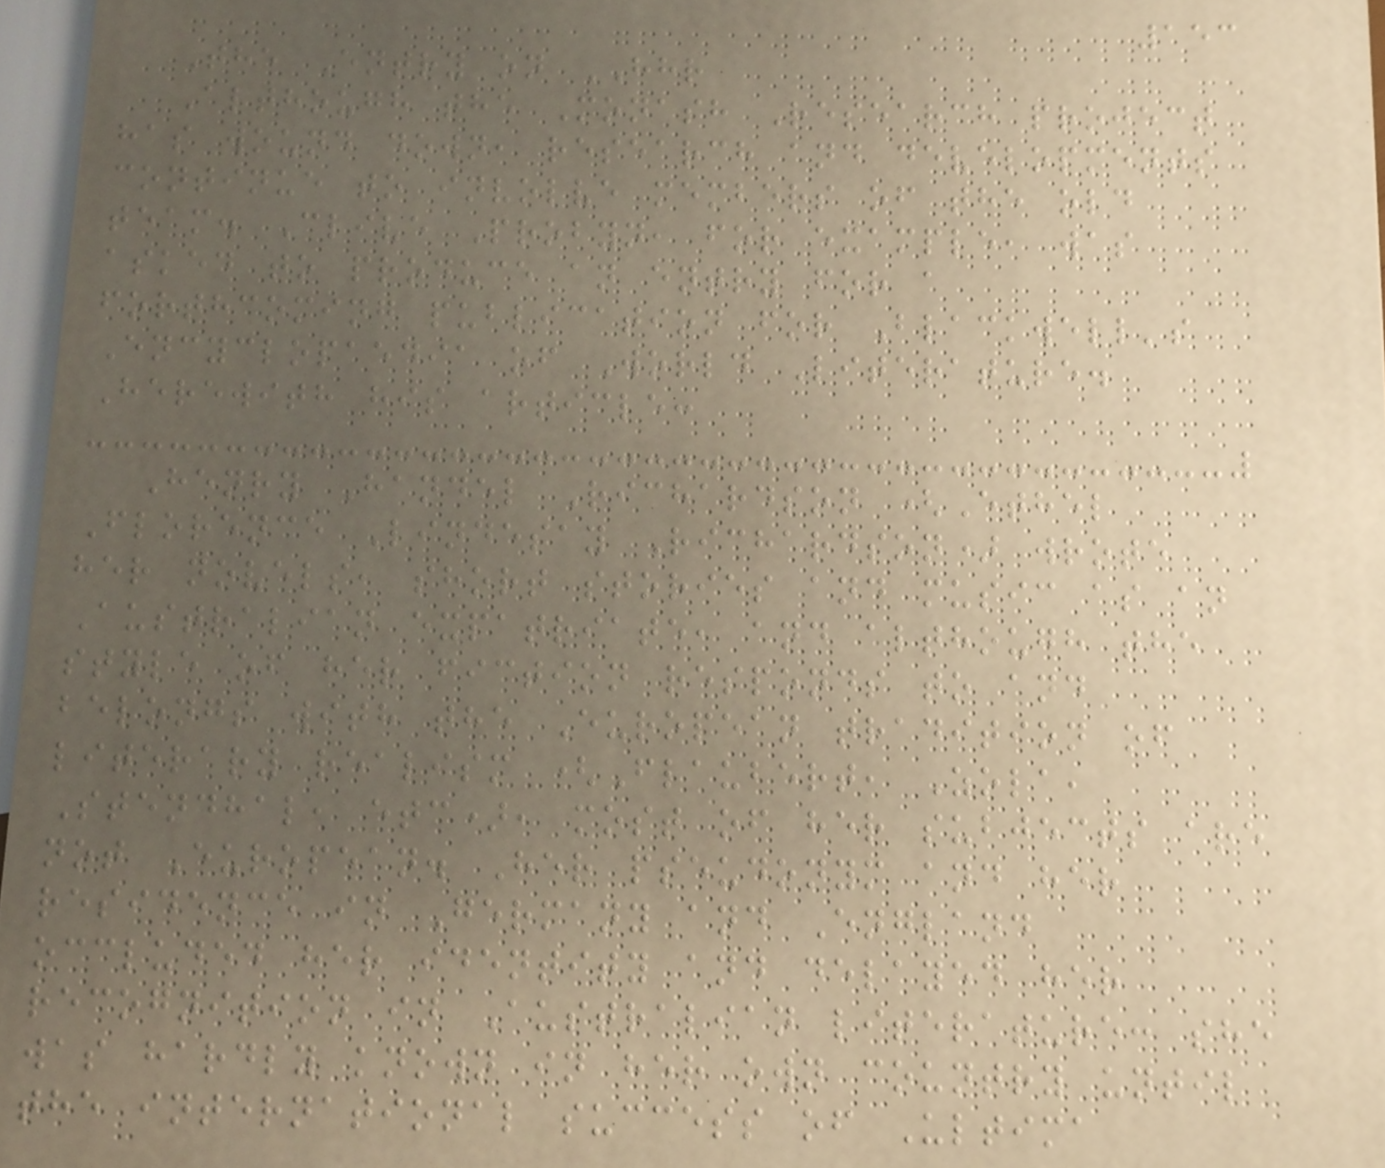153
The Entry on HHR
Although the Monash Research project
has wound down, research and developments
continue to involve members of the old
team. Clive Probyn, for example, was
asked to produce an entry for a
forthcoming publication for Blackwell's
Encyclopaedia of World Literature.
Herewith his article:
Henry Handel Richardson (Ethel
Florence Lindesay Richardson) wrote
her novels, short stories and music as an
Australian expatriate, and although the
style of her fiction responds to and
belongs with the European tradition of
literary realism (Flaubert, Zola,
Stendhal, etc), most of her subjects are
not European. Her pseudonym and her
residence in Germany and England
occluded her identity and delayed her
recognition in Australian literature: she
was hardly known in her own country until
the international success of Ultima
